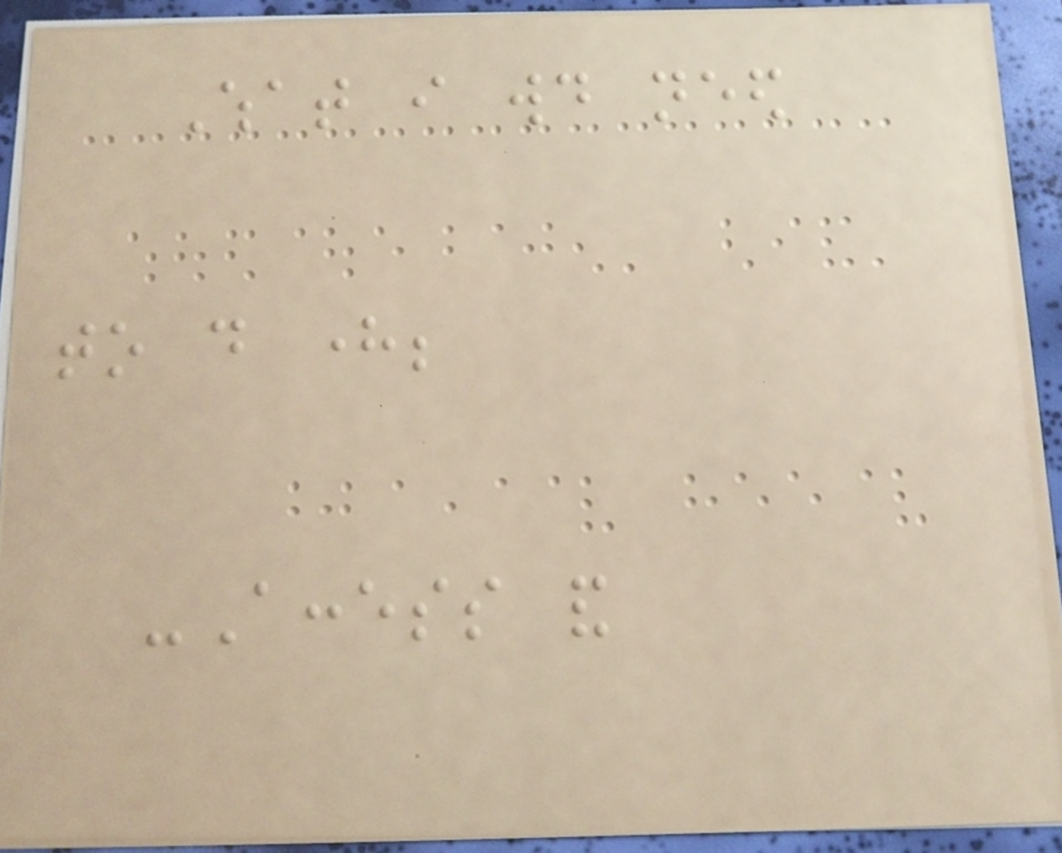What i would need
to do here;
-Access and
